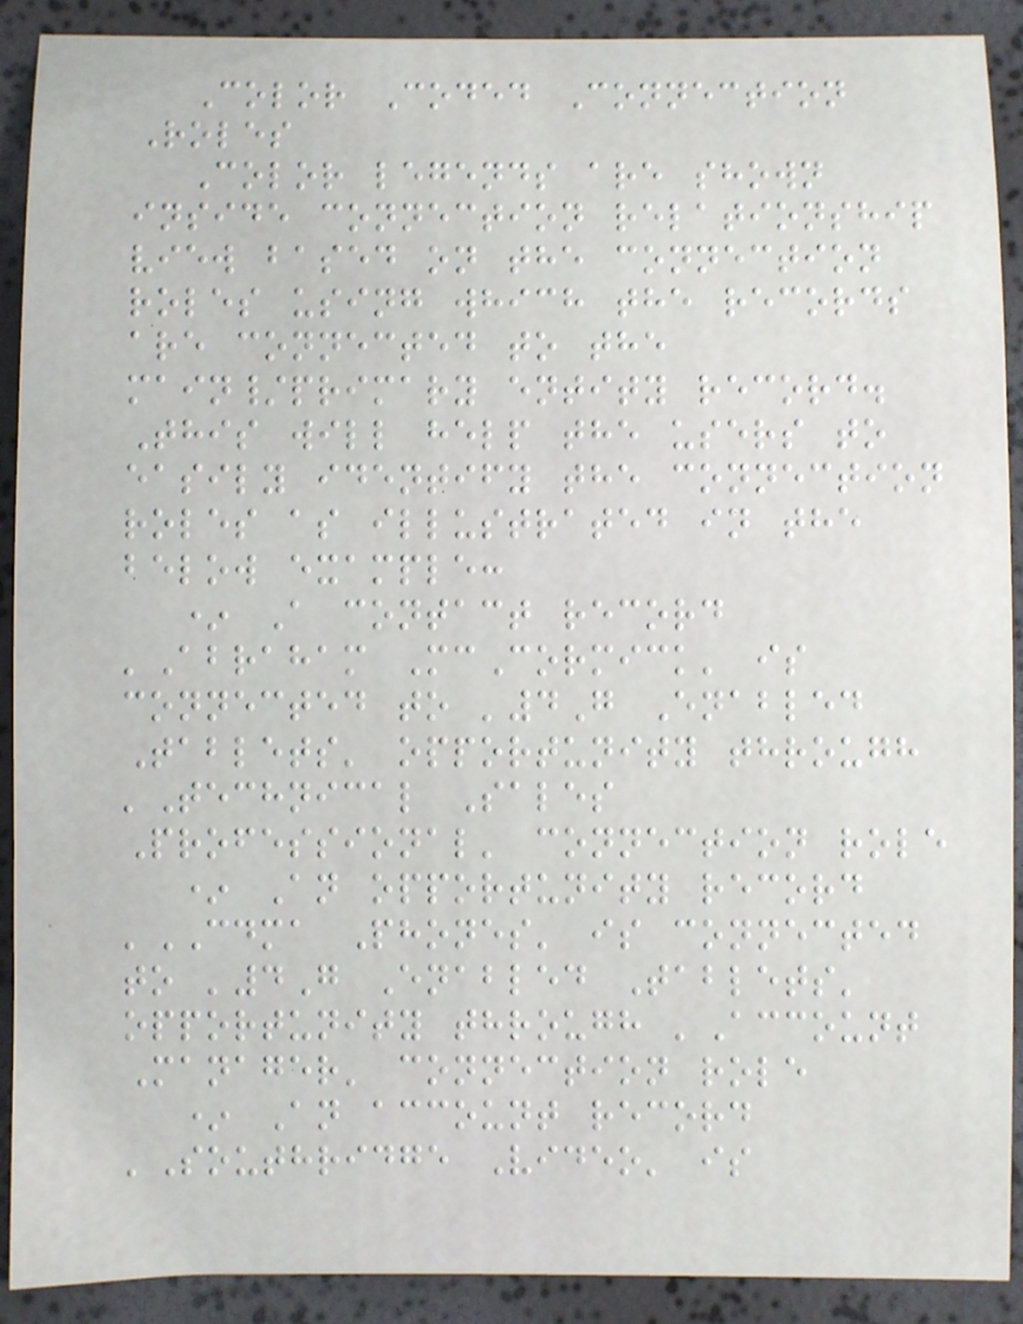Color Coded Connection
Roles
Color legends are shown
inside connection relationship
view based on the connection
roles using which the records
are connected to the
main/primary entity record.
This will help the users to
easily identify the connection
roles as illustrated in the
below example:
* A contact record
'Abraham McCormick' is
connected to '4G Enabled
Tablets' opportunity through
'Technical Sales
Professional' connection role
* An opportunity record
'CDMA Phones' is connected
to '4G Enabled Tablets'
opportunity through 'Account
Manager' connection role
* An account record
'Southridge Video' is
